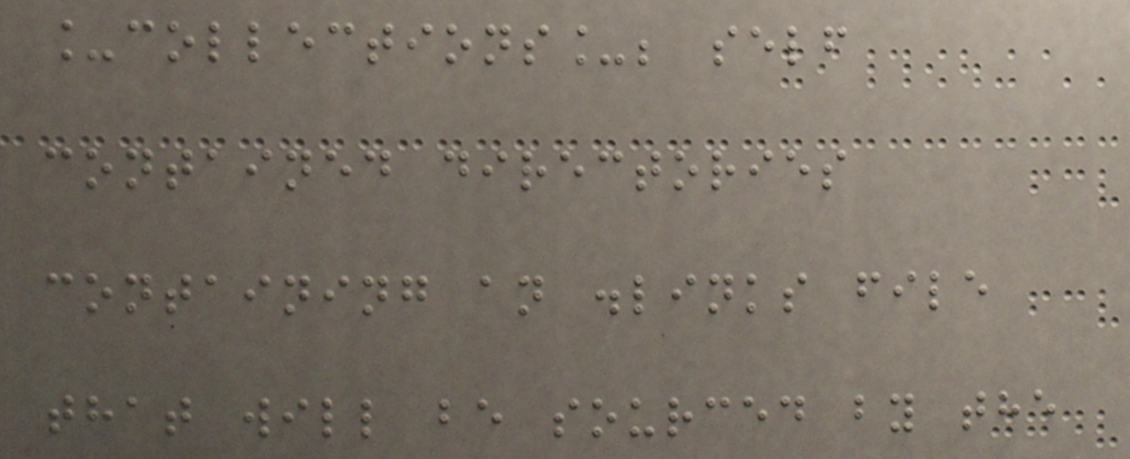_collections_; self
contained directories
containing an .links file
that will be sourced by the
